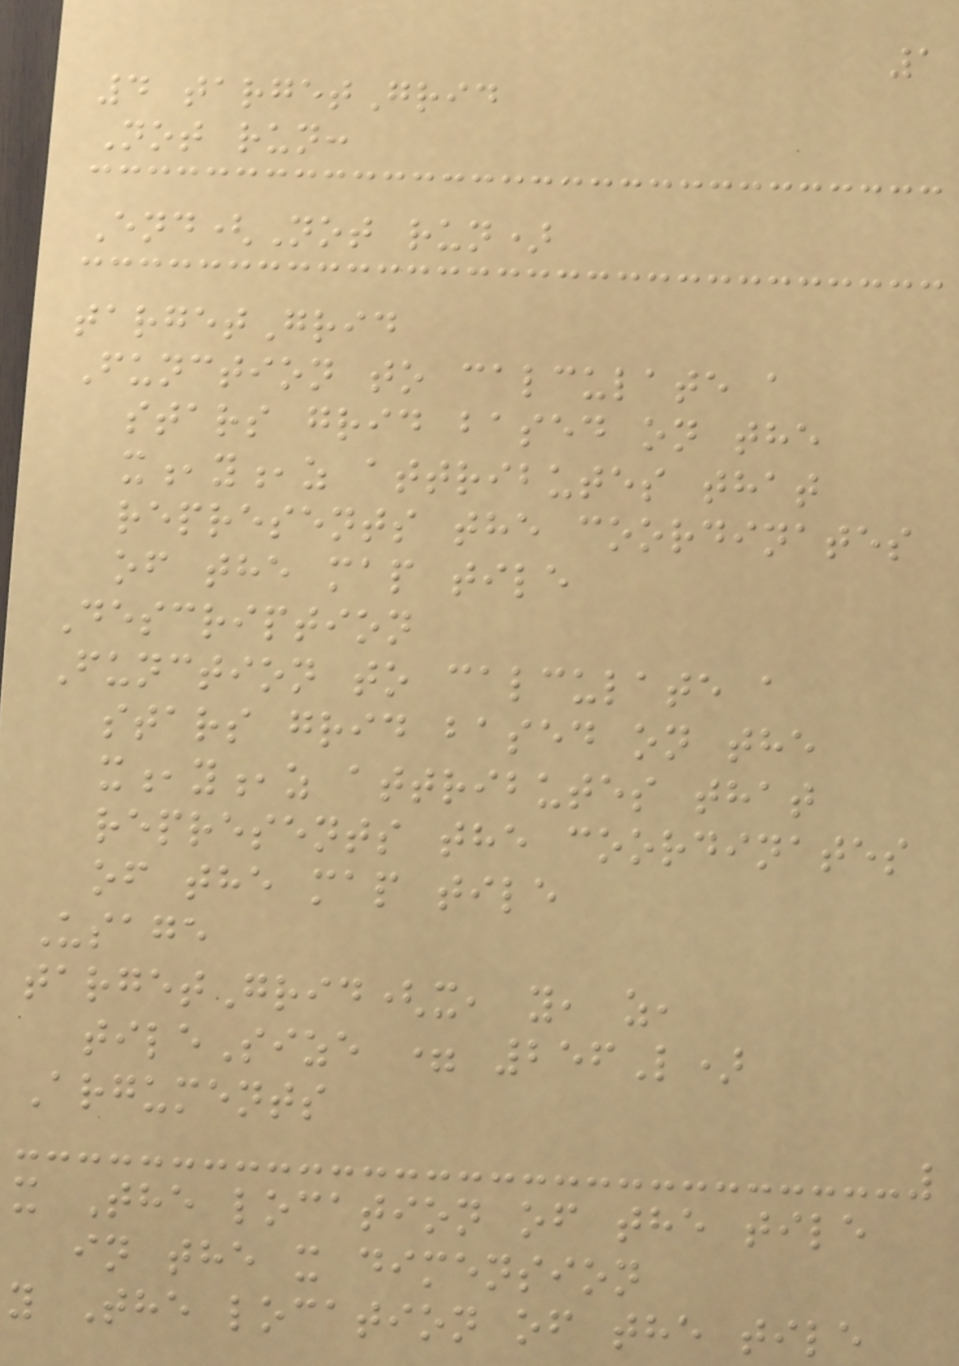1
4 targetGrid
Not run:
End(Not run)
targetGrid
Function to calculate a
stars grid based on the
x,y,z attributes that
represents the coordinates
of the map tile
Description
Function to calculate a
stars grid based on the
x,y,z attributes that
represents the coordinates
of the map tile
Usage
targetGrid(x, y, z,
tileSize = 256L)
Arguments
x The location of the tile
in the x dimension
y The location of the tile
